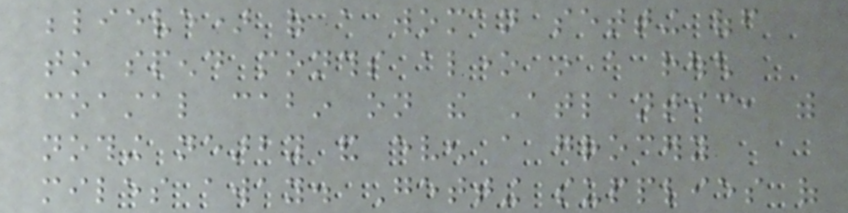believe) of a woman setting off
to spend months alone in a rough
coastal cabin on the Atlantic, with
nothing nearby and even a grocery
miles away. Getting supplies of
